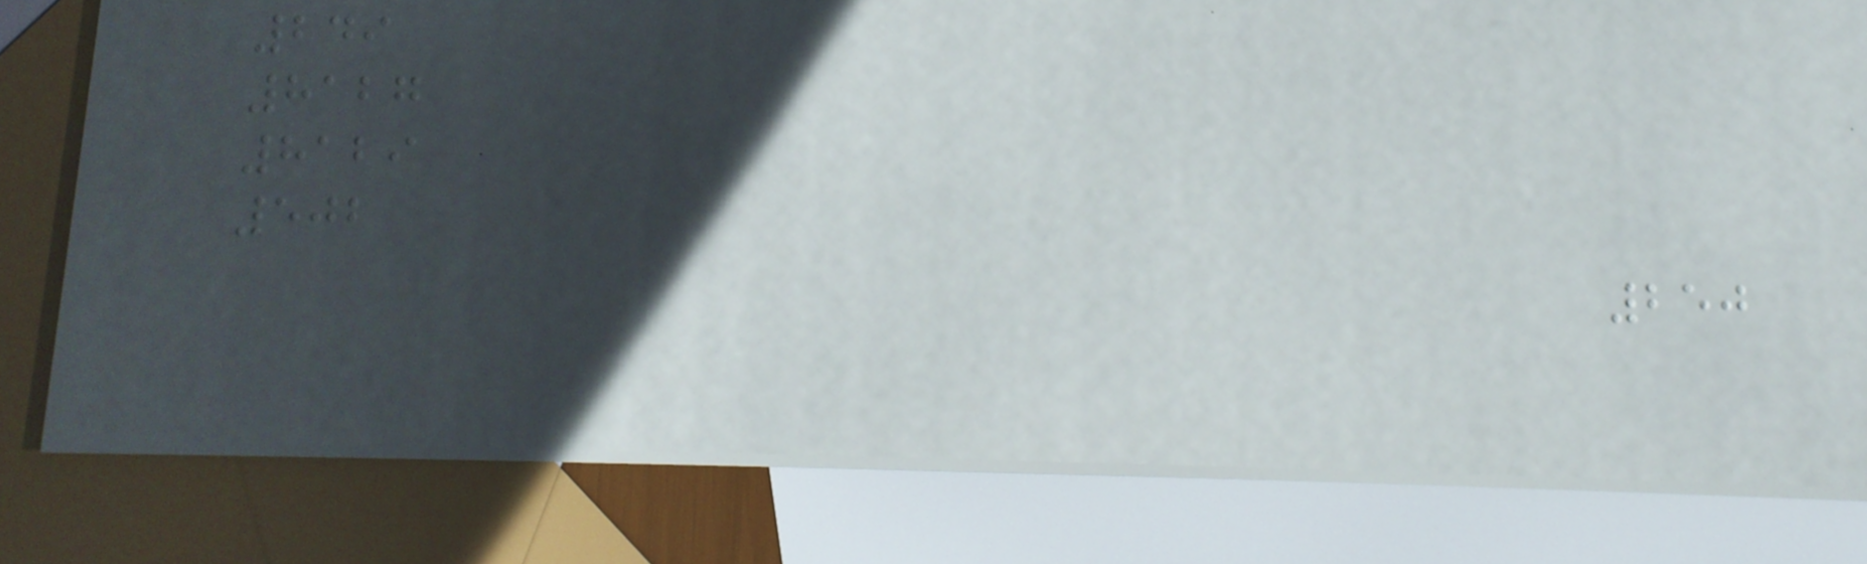249
8127
8129
502
250
